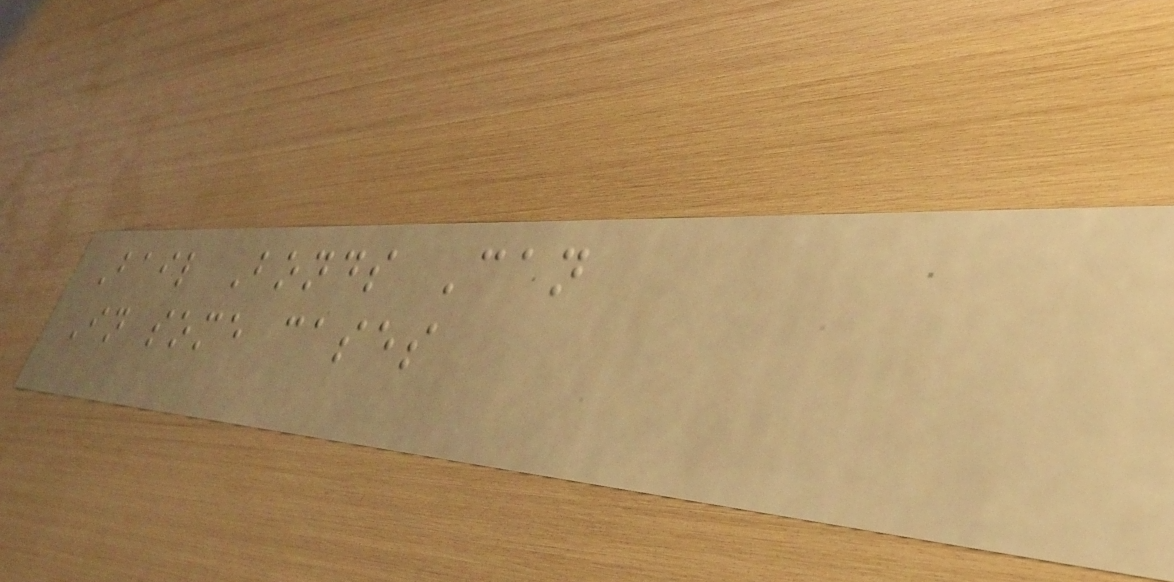Bail Bonds Can
In some cases
